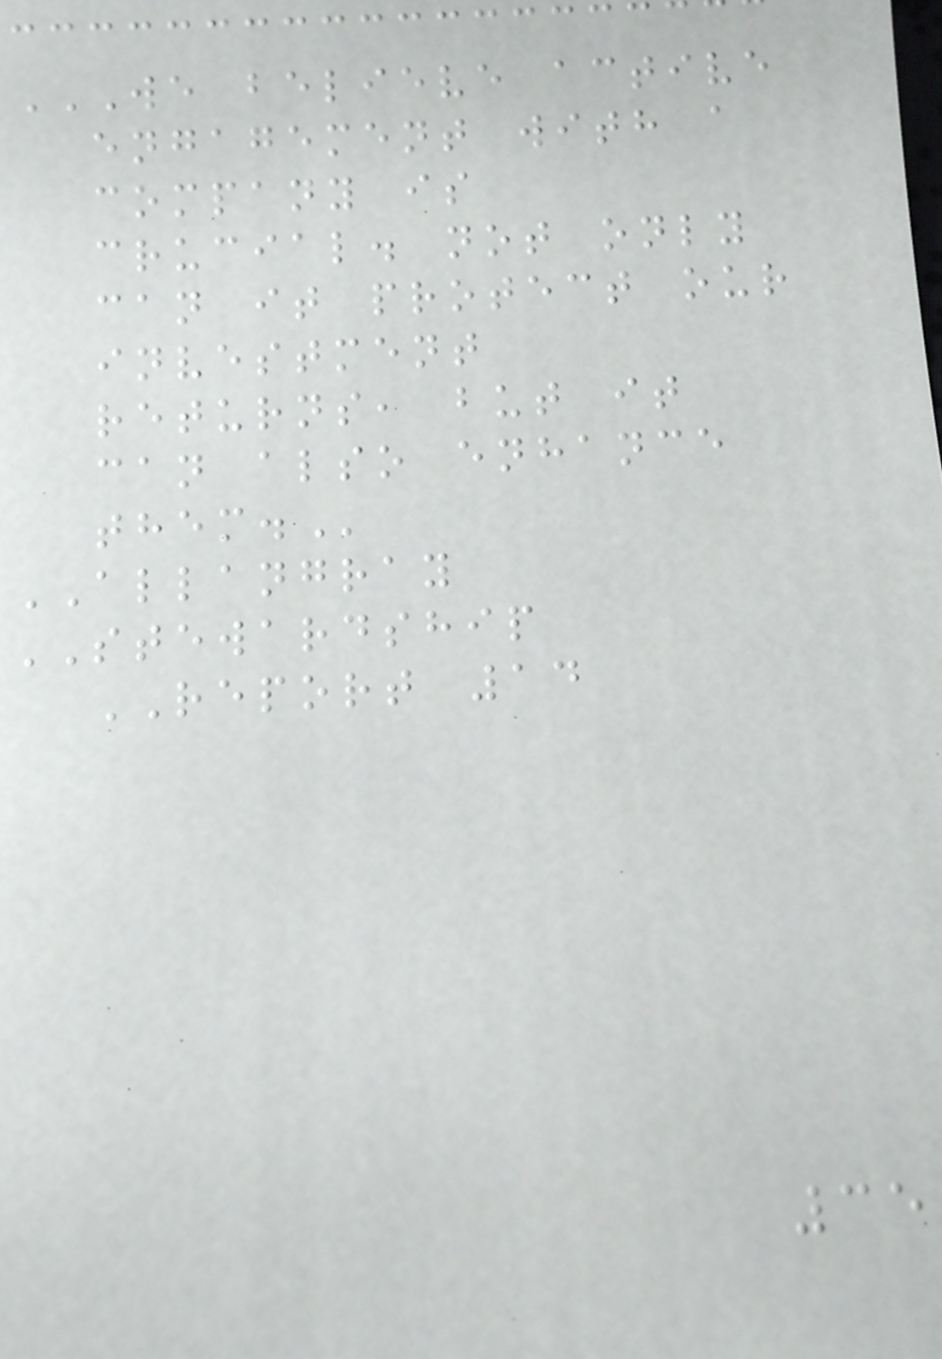WE BELIEVE ACTIVE
ENGAGEMENT WITH A
COMPANY IS
CRUCIAL. NOT ONLY
CAN IT PROTECT OUR
INVESTMENT
RETURNS, BUT IT
CAN ALSO ENHANCE
THEM.
ALLANGRAY
STEWARDSHIP
REPORT 14
35
